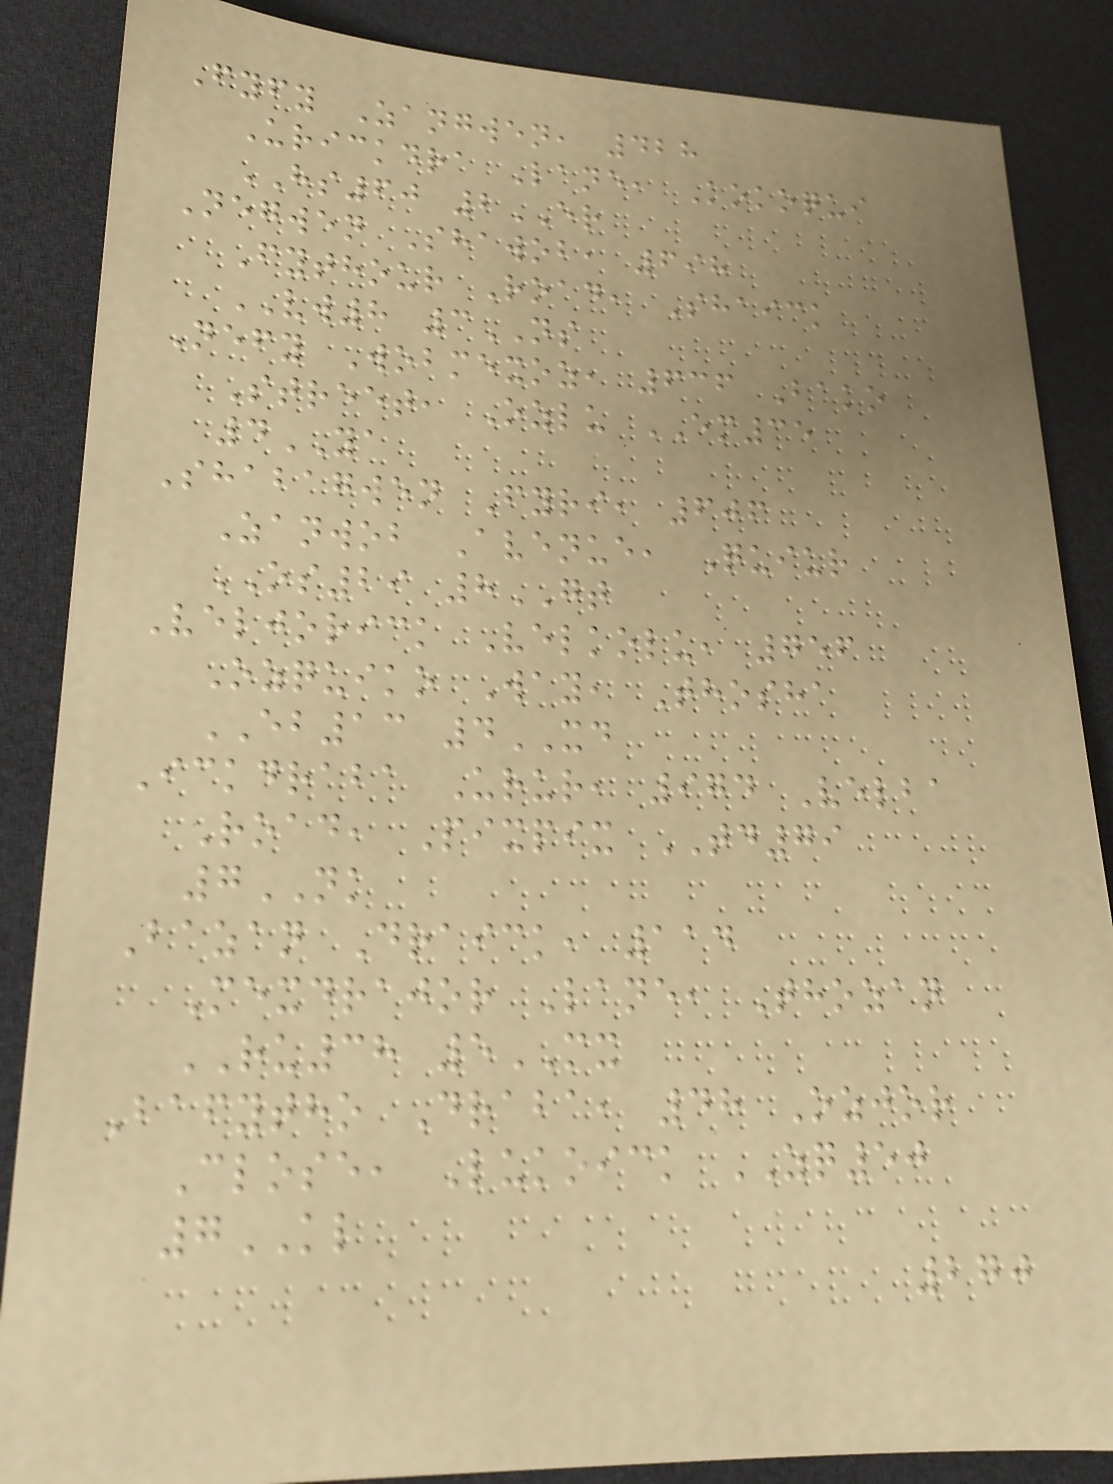Fyfy Zangwen, 428
Urickdra Lane, Kokoqui
HS60 2ER
Negwen Shawob, 698
Fythour Road, Shaick
VW8 3NS
Nefy Wobmexoz, 636 Bako
Street, Ozlu EM35
4YA
Shabagwen Fyri, 606
Zanwob Avenue, Quiur
OS29 8GT
Veljorick Velkolu, 756
Ozquiko Way, Thosha
EB13 4XD
Ickdraba Urur, 974 Velba
Road, Pixpix TD79
7NK
Bazan Draick, 114
Mexdrajor Lane, Thozan
RU38 5MX
Bafytho Draba, 48 Ozjor
Close, Lukoick ZQ50
7KL
270
